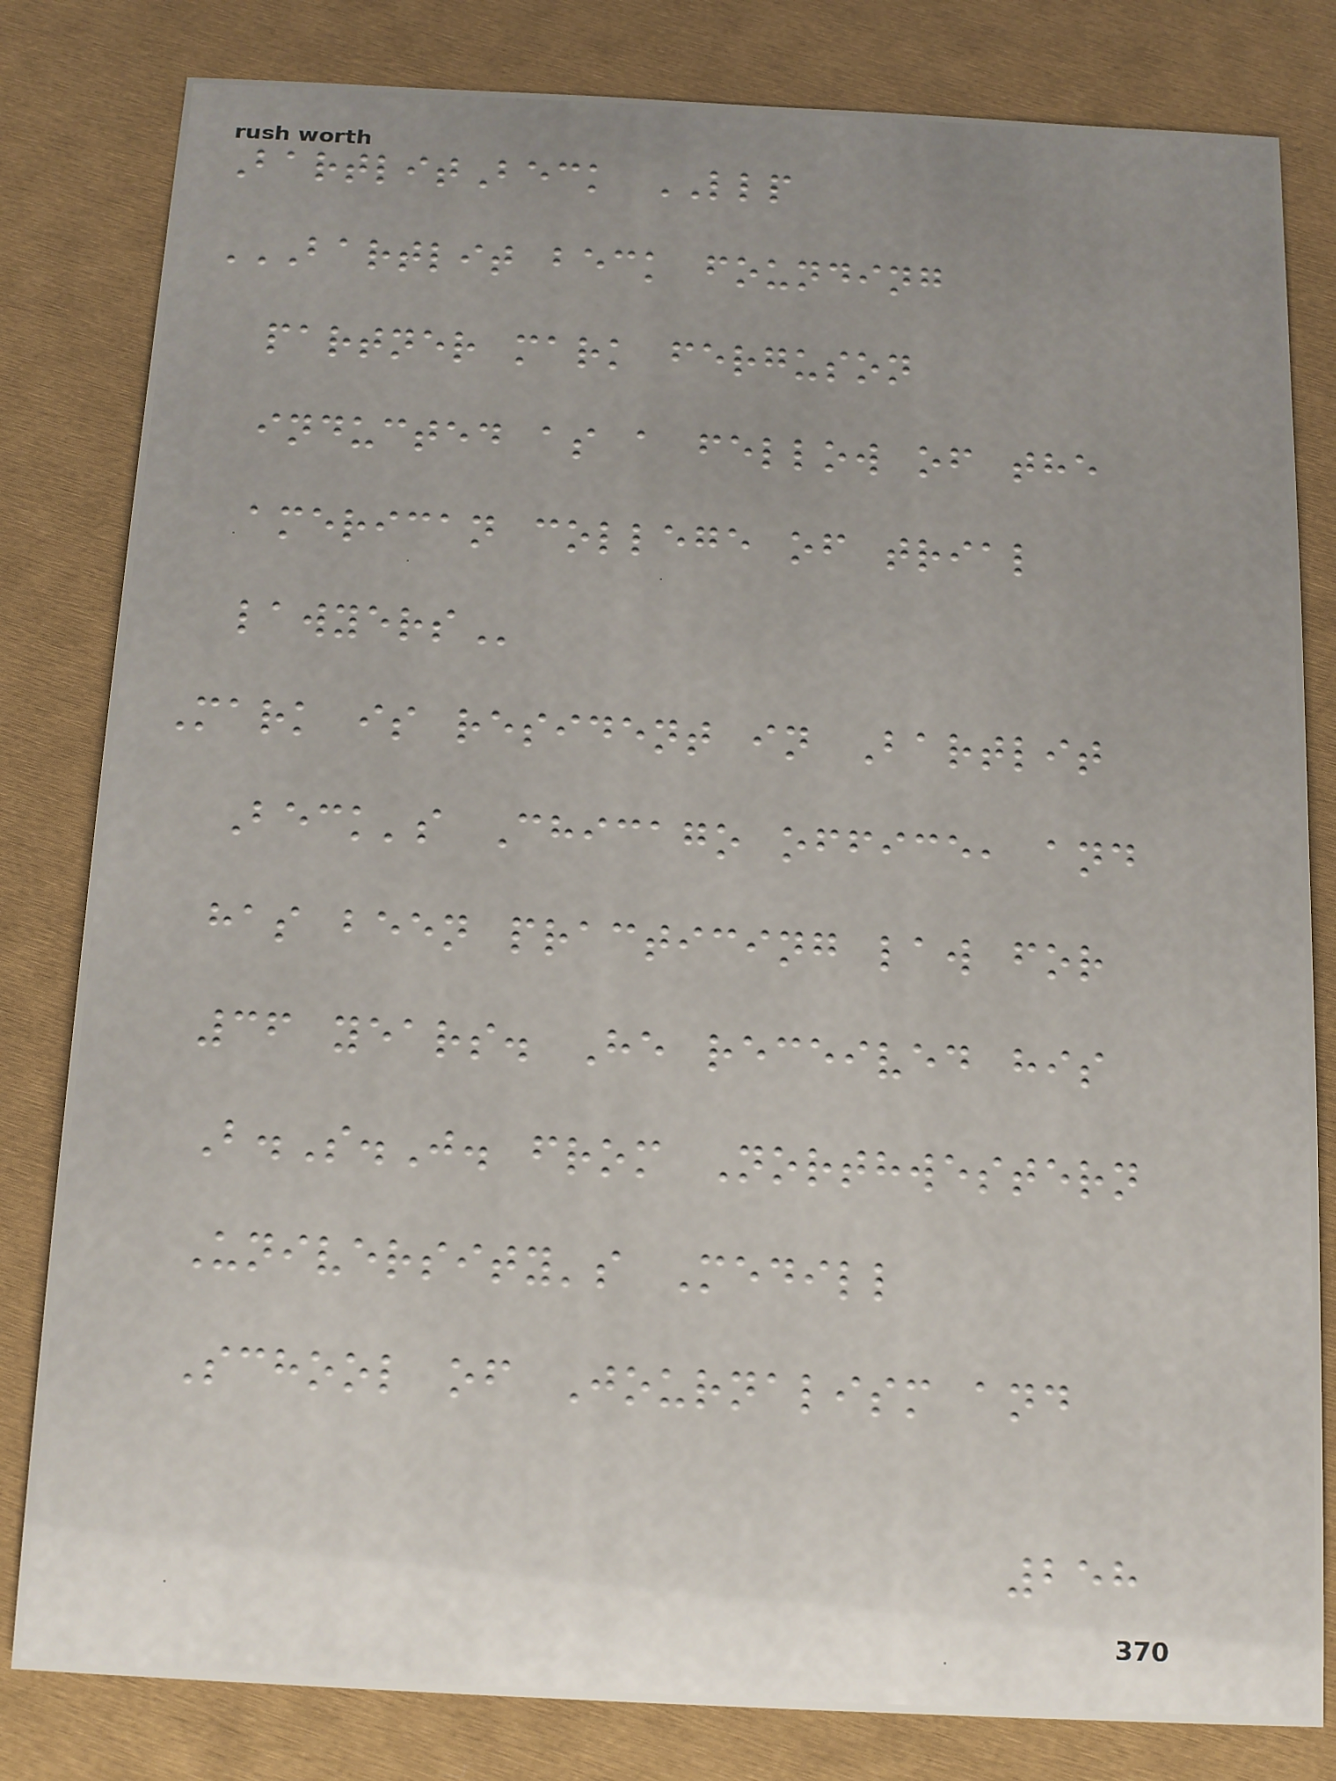BartlitBeck LLP
BARTLIT BECK FOUNDING
PARTNER MARK FERGUSON
INDUCTED AS A FELLOW OF THE
AMERICAN COLLEGE OF TRIAL
LAWYERS
Mark is resident in Bartlit
Beck's Chicago office, and
has been practicing law for
36 years. He received his
B.S.J. from Northwestern
University's Medill
School of Journalism and
258
